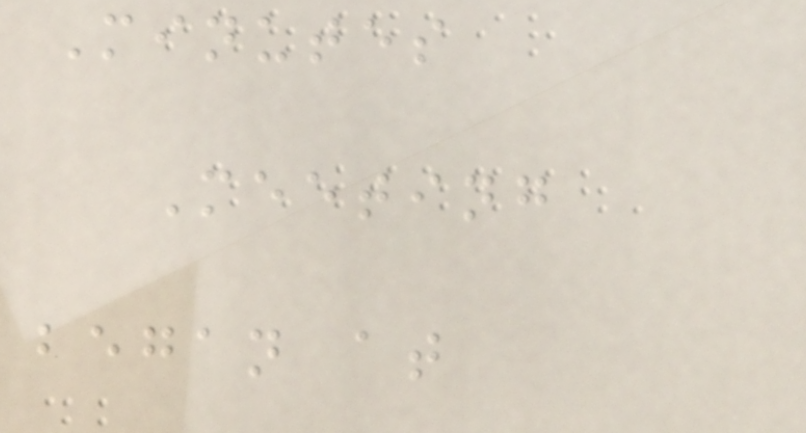Minutes
Meeting
began at
